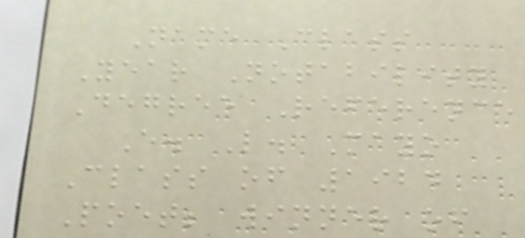Name Class
Year Notability
Degree Reference
E. L. Mayo
Class of 1924
Poet; winner of
